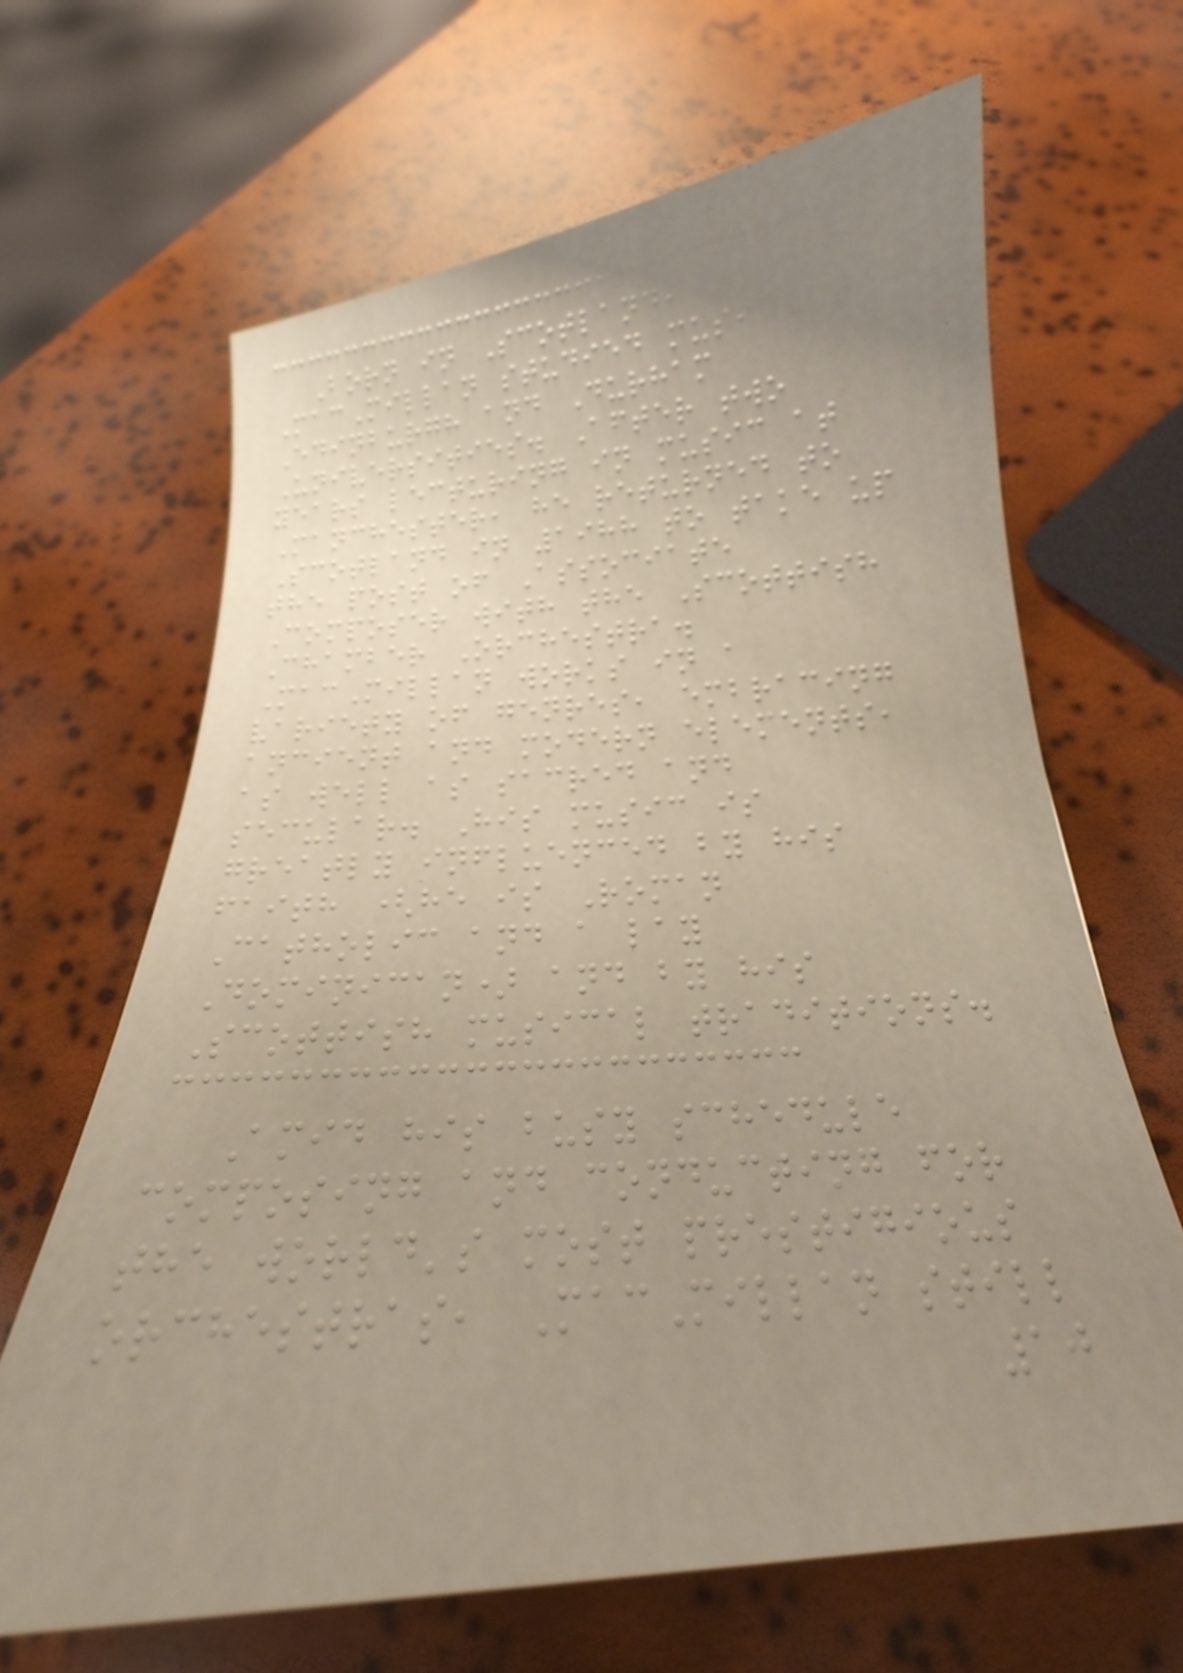Born in Scotland,
MacMillan studied music at
Edinburgh and Durham
Universities. After two
years lecturing in music at
Manchester, he returned to
Scotland in 1988 to take up
the post of Associate
Composer with the Scottish
Chamber Orchestra.
MacMillan works in a
variety of genres, embracing
ancient and modern elements,
as well as sacred and
secular. His music is
greatly influenced by his
faith (he is Roman
Catholic and a lay
Dominican) and by his
Scottish musical traditions.
Amid his busy schedule
composing and conducting for
the world's most prestigious
orchestras, MacMillan still
10
